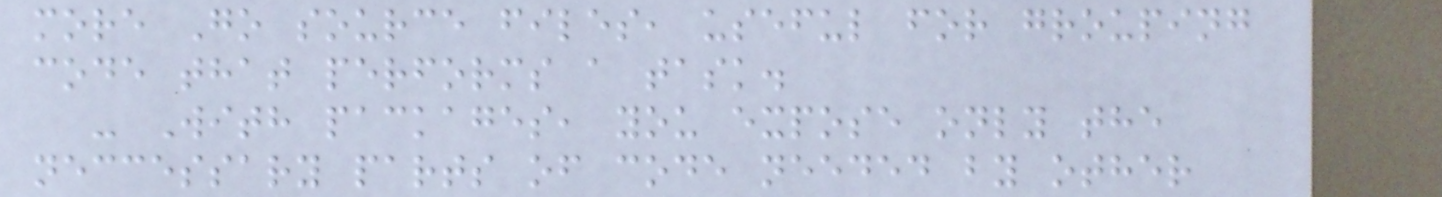more Go source files, useful for grouping
code that performs a task.
- With packages, you expose only the
neccessary parts of code needed by other
